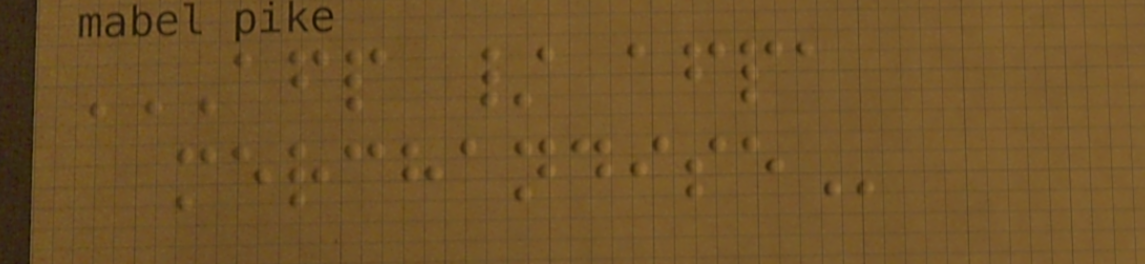AFP / AFPA
MERCHANDISE
